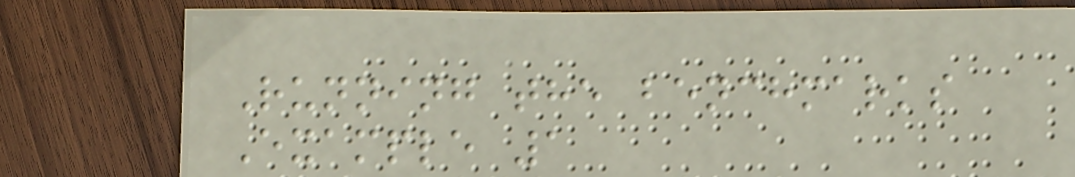Running the benchmarks
Example 1
